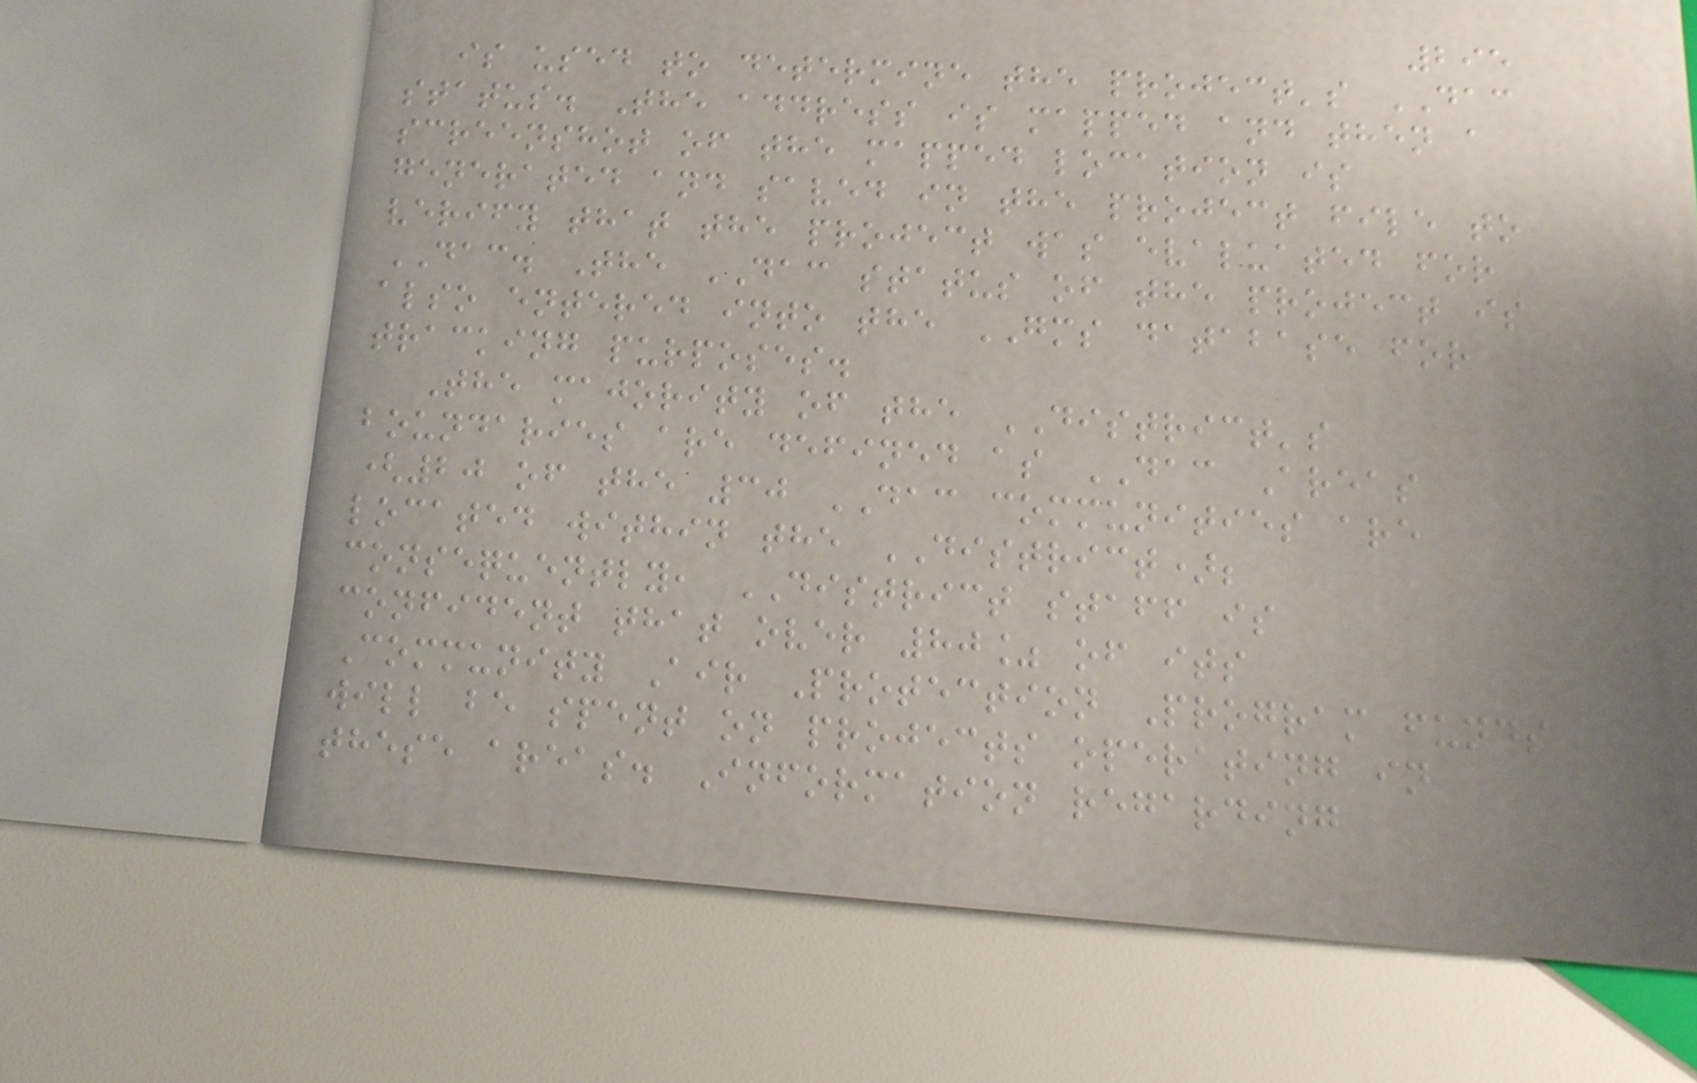295
is used to determine the project's DAC
status. The address is mapped and then a
screenshot of the mapped location is
generated and saved in the project file to
verify that the project was evaluated for
DAC. The DAC status of the project is
also entered into the GMS database for
tracking purposes.
The majority of the DISTRICT's
boundaries are defined as DAC Areas
(20 of the 30 DAC communities are
located within the DISTRICT);
consequently, DISTRICT staff is
confident that over 80% of its
Community Air Protection Program funds
will be spent on projects operating in
these areas. Information regarding
